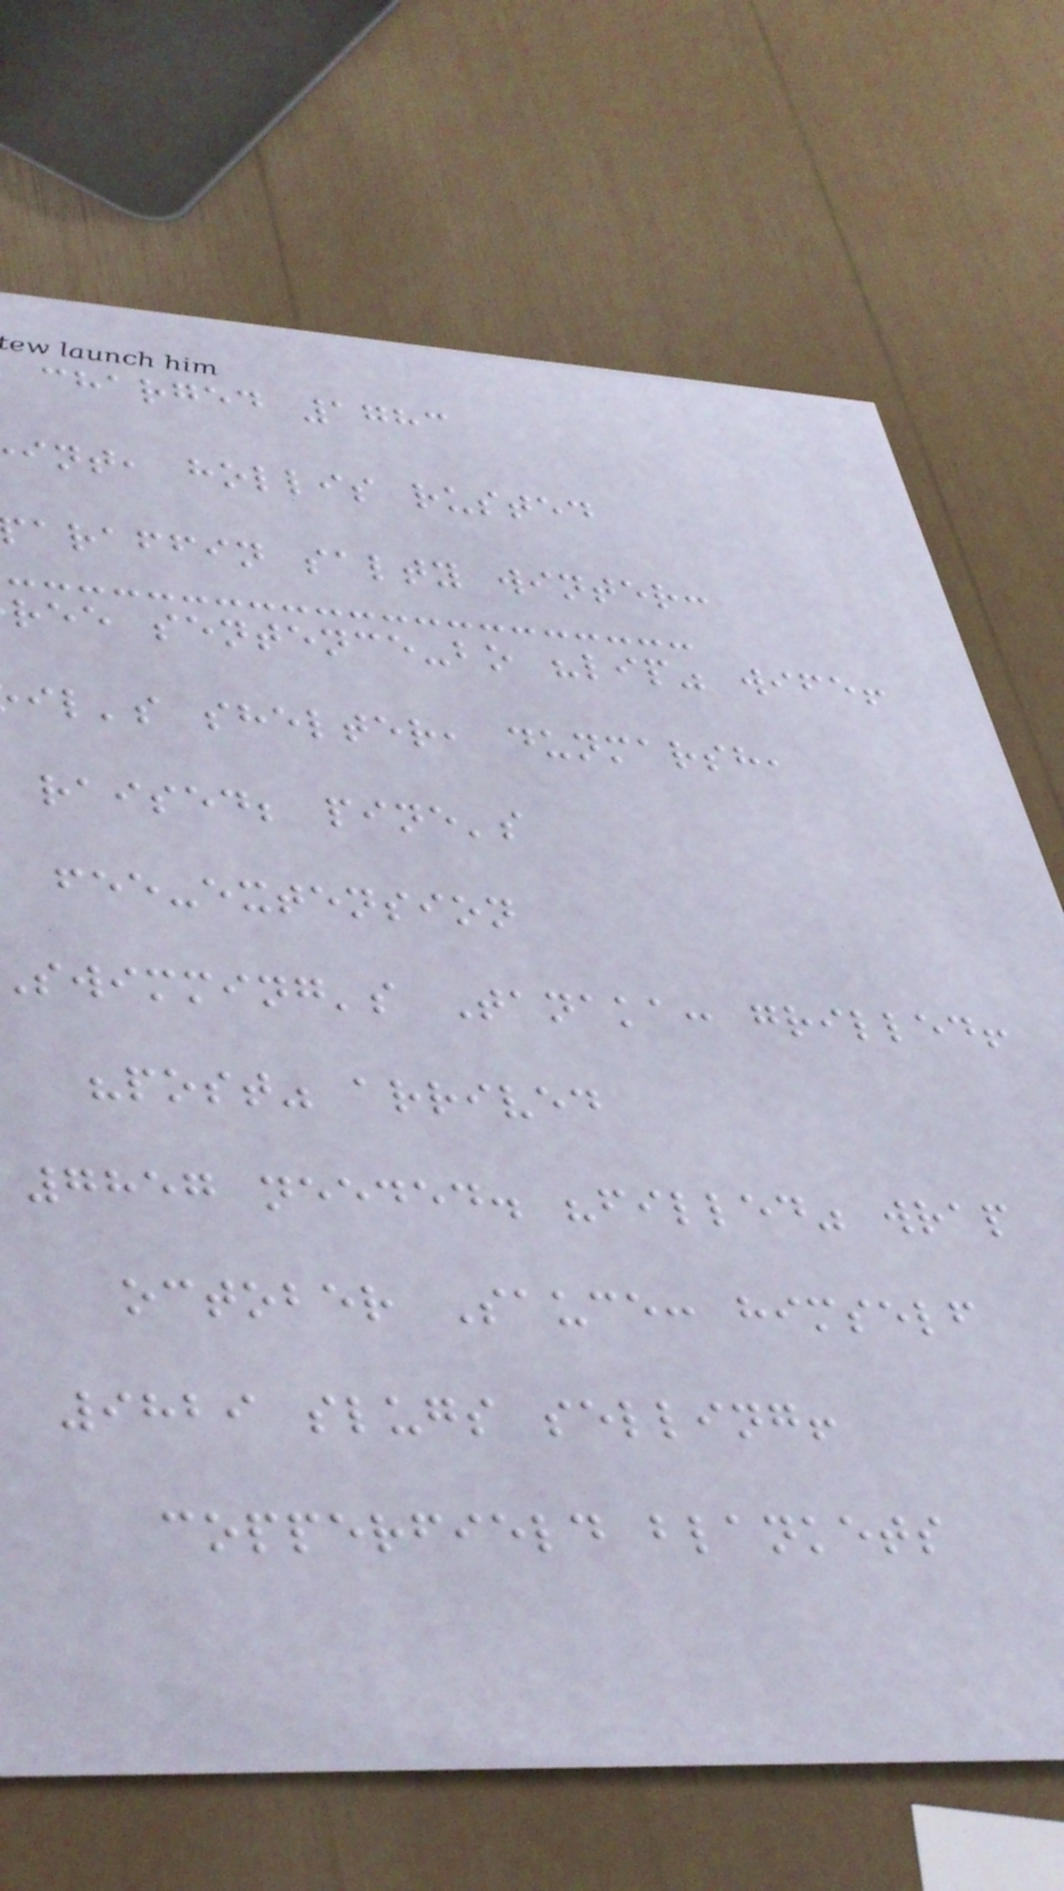charged 1783
int, hollis rusted
araffin salty winter:
ree sentence-bo "lip" wife!
il's shelter, dunmarsh,
raised; pine's
fee-extension
swimming's Tanaka: grilled!
"post" arrived
7857 needed. "filled" wrap
october Sauce: himself
9829 slugs selling!
copperfield blankets
